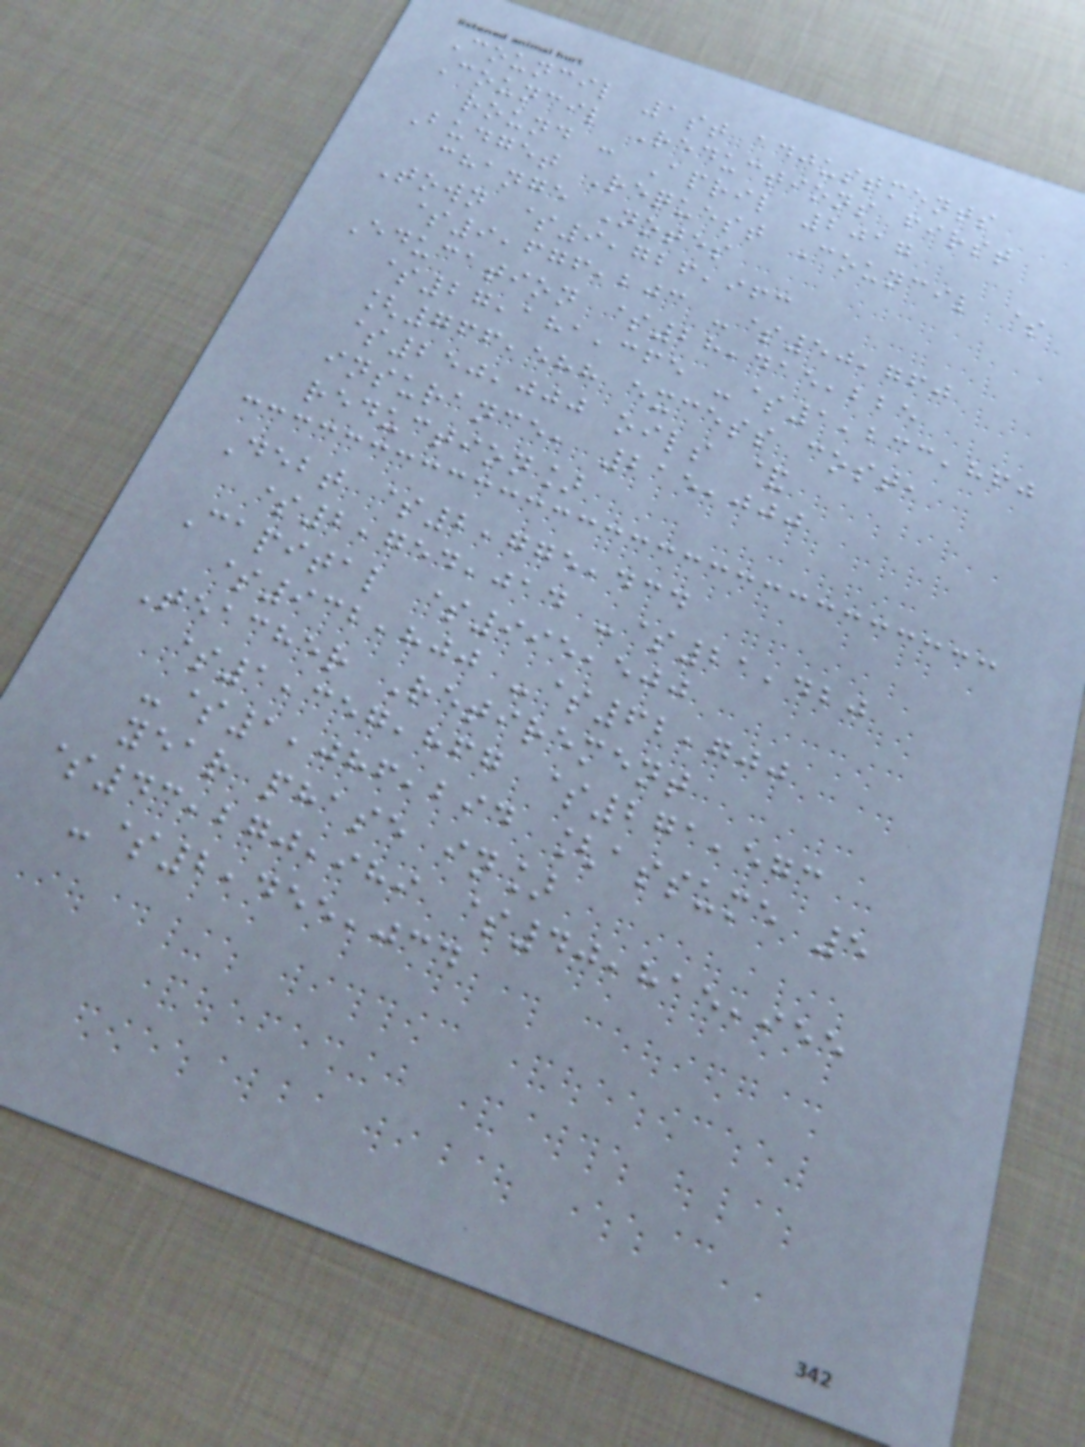Council 1st adjustments
Council Reductions first
round : April 2017
Budget Request Council $
change Notes
Town $9,726,963
$9,676,203 -$50,760
Education $28,415,225
$27,181,365 -$1,233,860
[766,588 excess cost,
$250,000 oils &
insurance, 215,000
reduction]
Debt $2,775,434
$2,754,014 -$21,420
Capital $995,500
$932,800 -$62,700
Teacher Retirement
$1,357,867 $271,573
-$1,086,294 [assume 5
year phase in]
$43,270,989 $40,815,955
-$2,455,034
